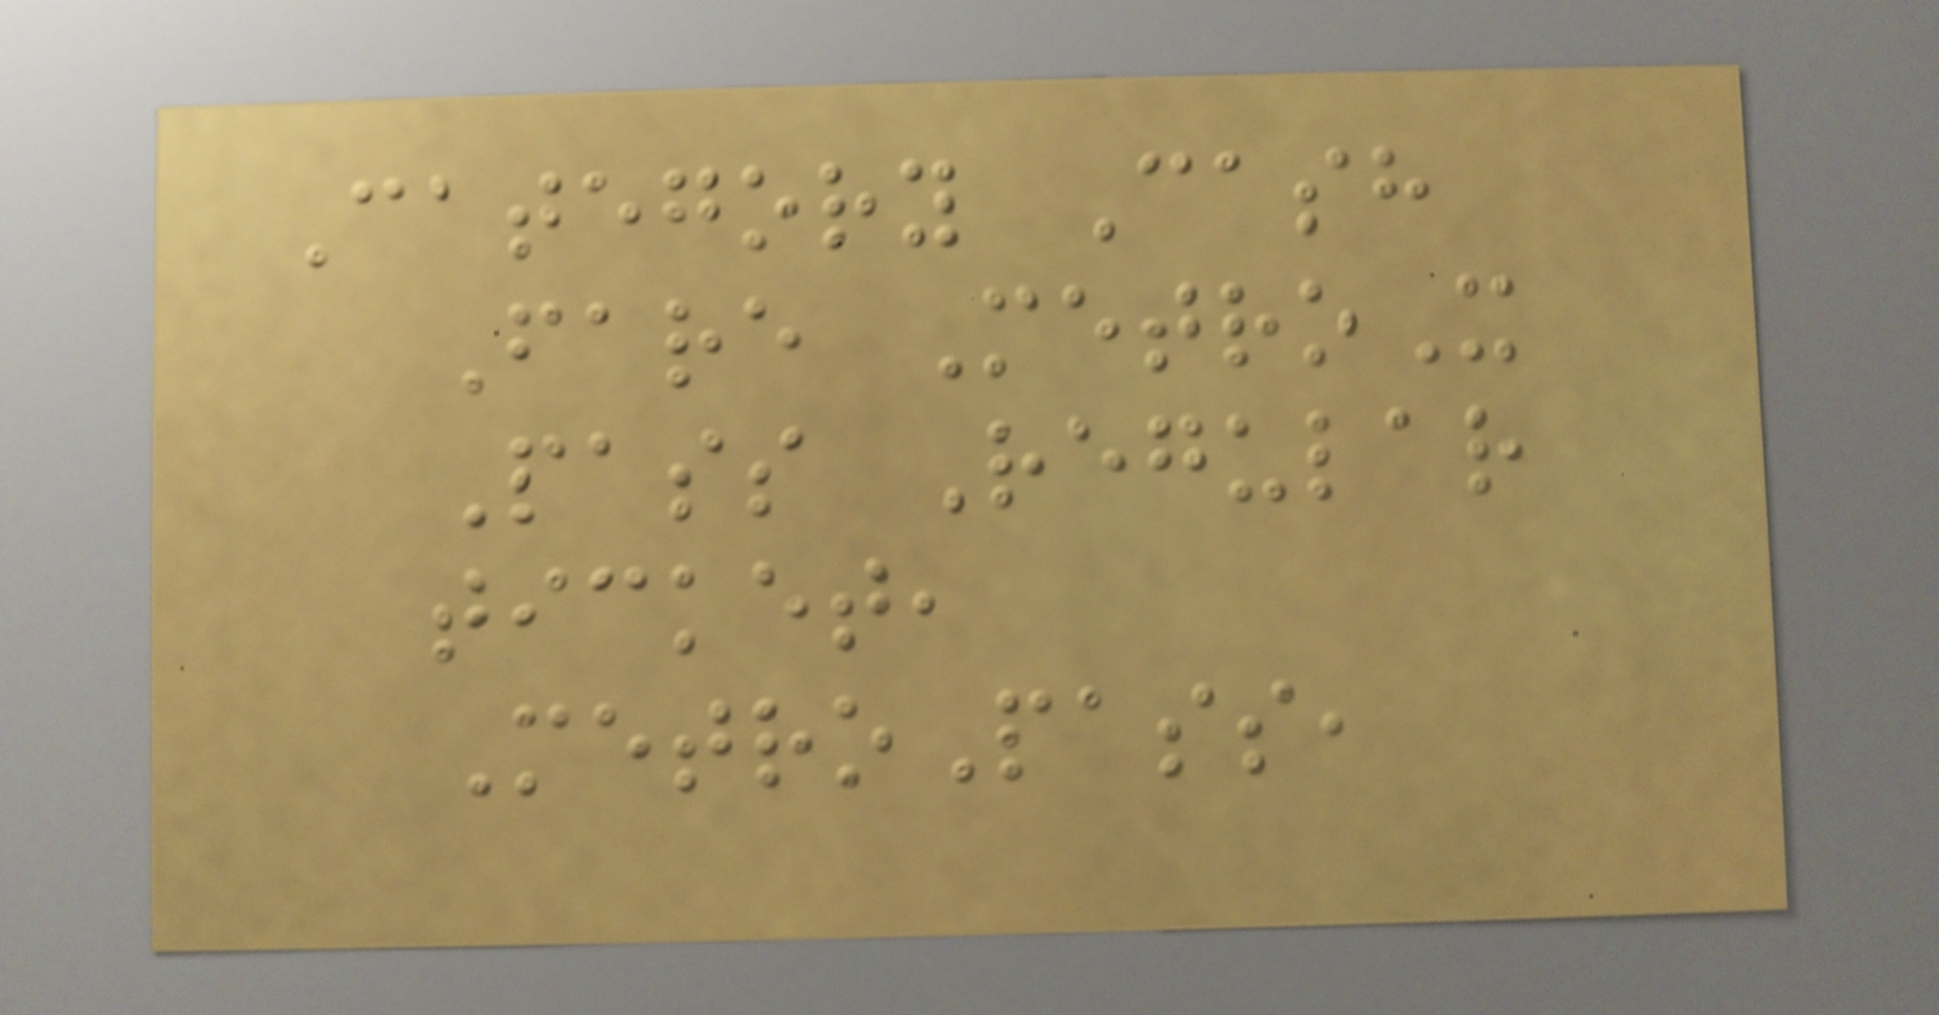Category Cash
Fare MetroX
Pass Regular
ticket,
MetroPass,
